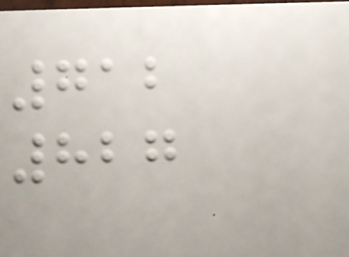712
827
